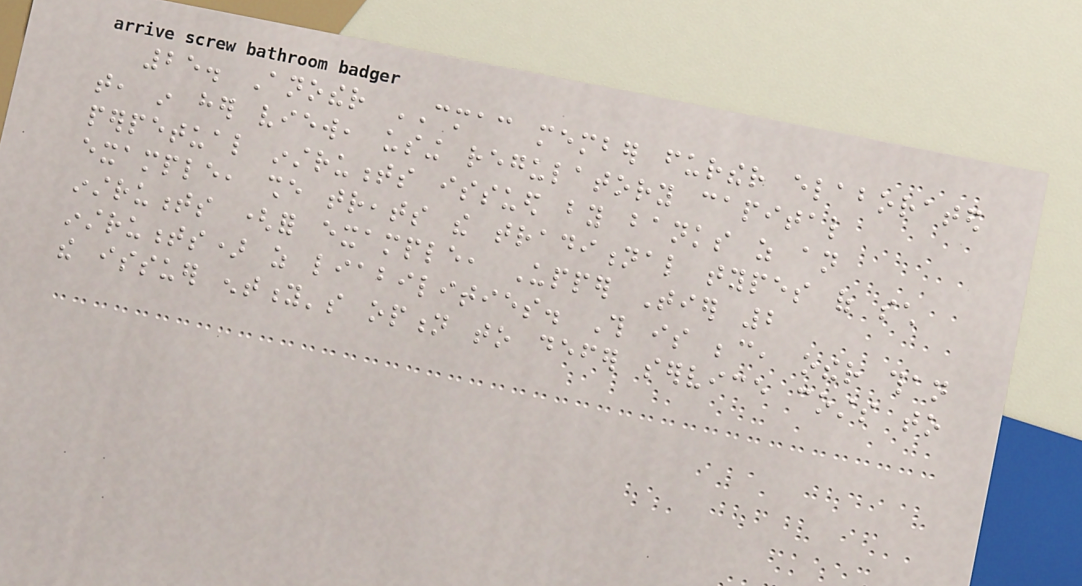25. Another CMAC member further elaborated
that, in her view, using regulatory capital
perpetual instruments issued by banks as an
example, she treats the traditional types of such
instruments (for example, Upper Tier 2
instruments) as liabilities. This is because, other than
the issuer entity's option to defer service costs to
